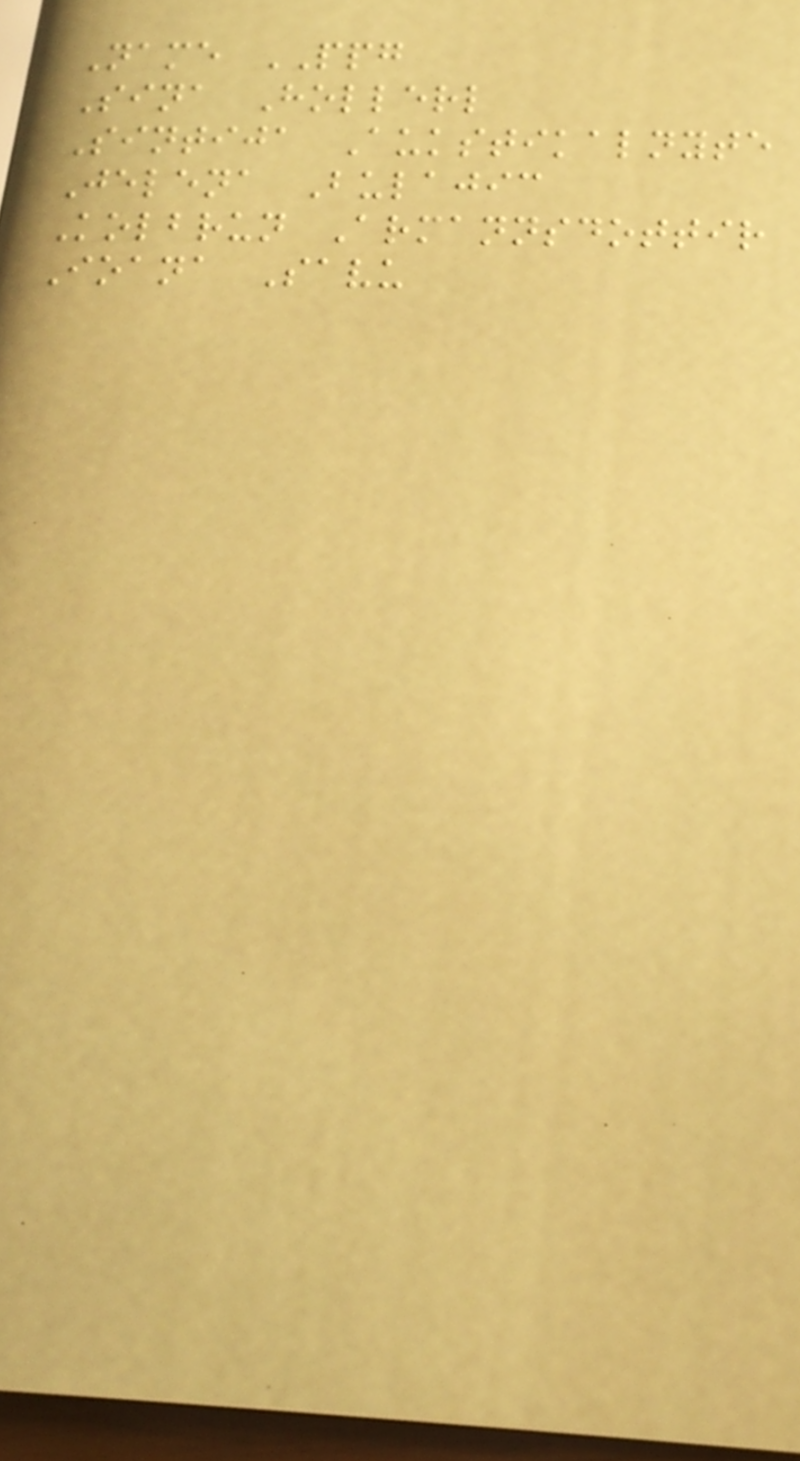Name PPG
Sina Hollerl
Sintija Aukstikalnyte
Jelena Bulajic
Kolbrun Armannsdottir
Ioana Savu
